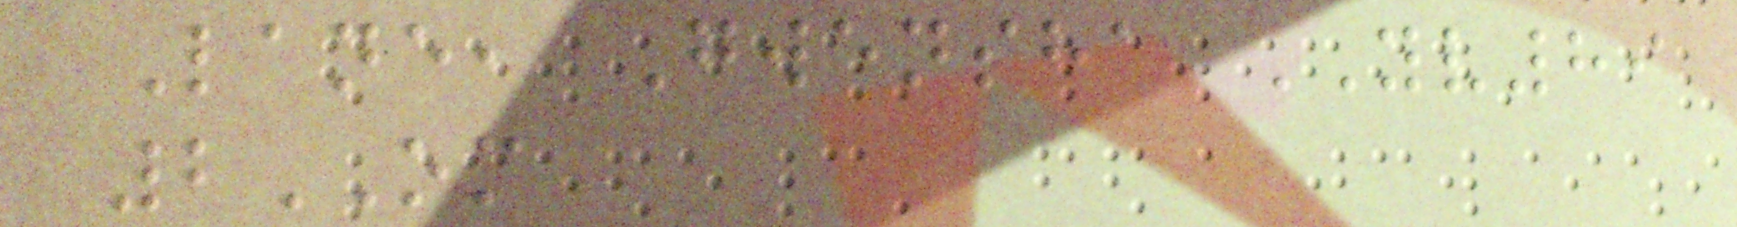Lane, Gwensha YV89
2OM
